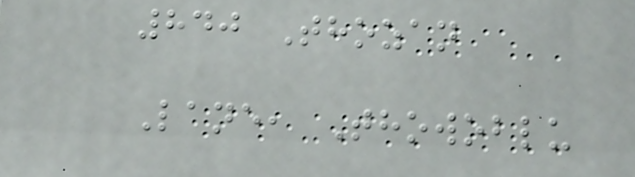840 Thozan
Lane, Thowoblu
